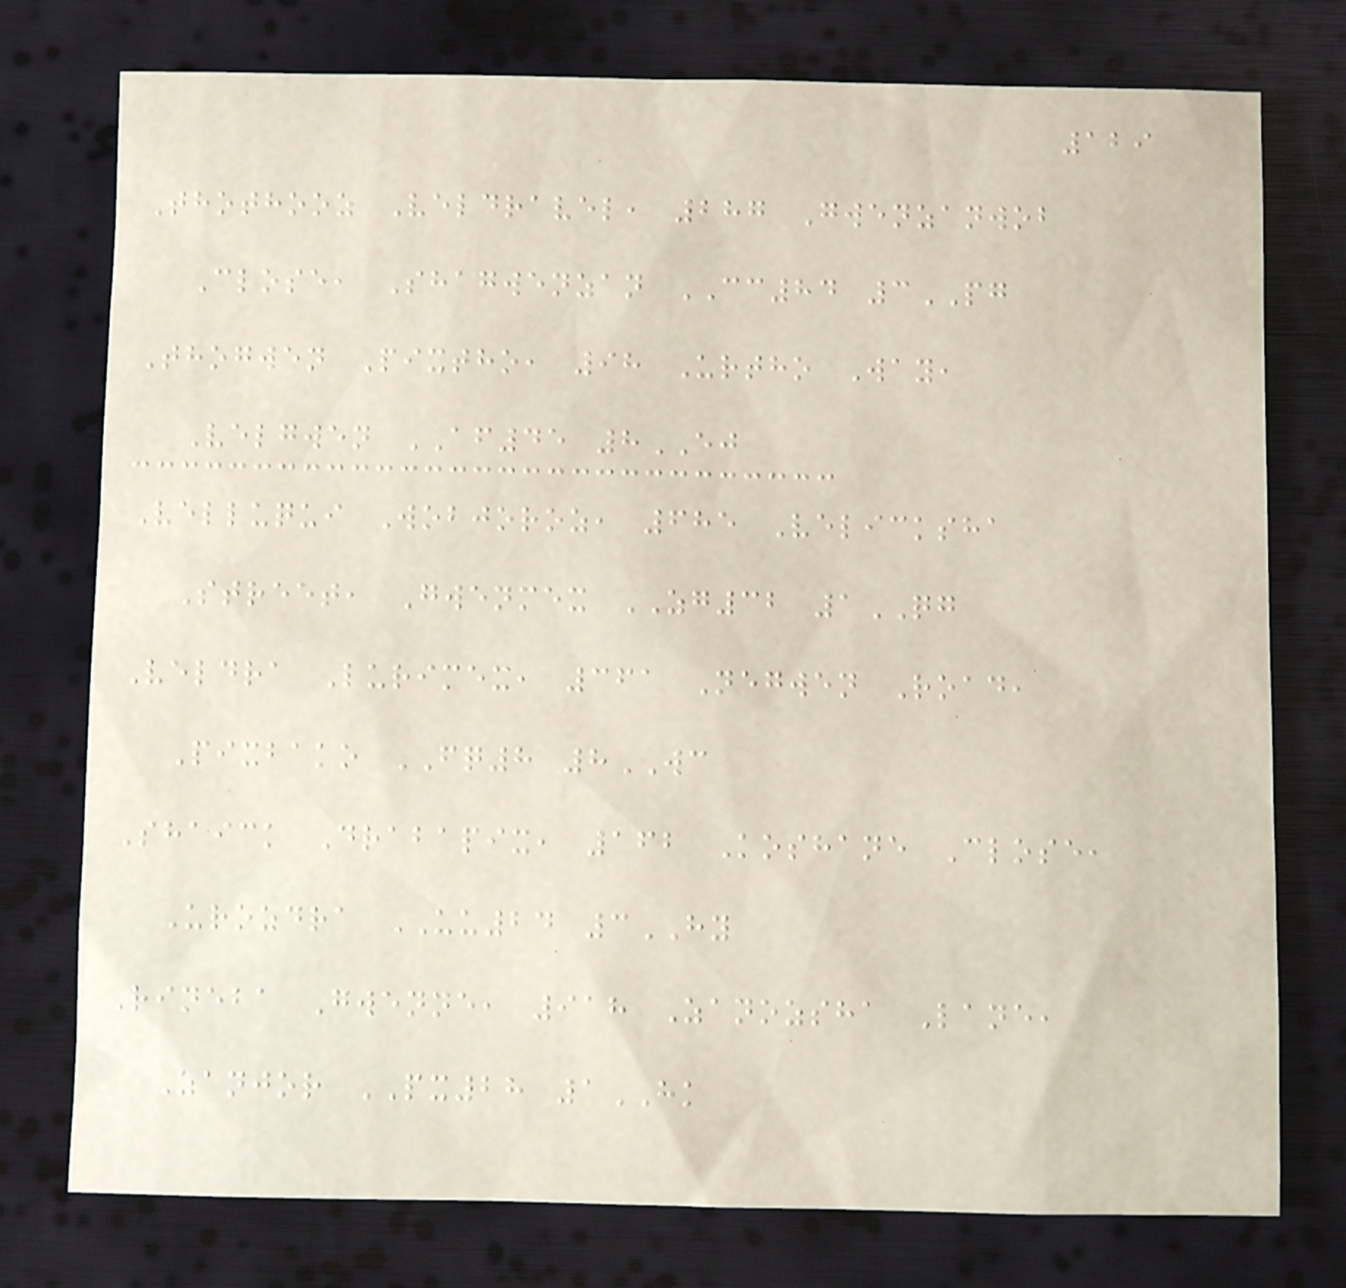129
Thothooz Veldravel, 287 Gwenzanwob
Close, Shagwenzan CC84 3PG
Thogwen Pixtho, 98 Urtho Way,
Velgwen AF45 8EJ
Velluqui Wobjoroz, 685 Velicksha
Street, Gwenmex ZG32 1QG
Veldra Lurimex, 361 Negwen Road,
Pixbako FQ8 8WC
Shaick Drabapix, 162 Koshane Close,
Urozdra UU24 3HY
Rineba Gwenne, 918 Zanozsha Lane,
Zanjor PX28 1HK
